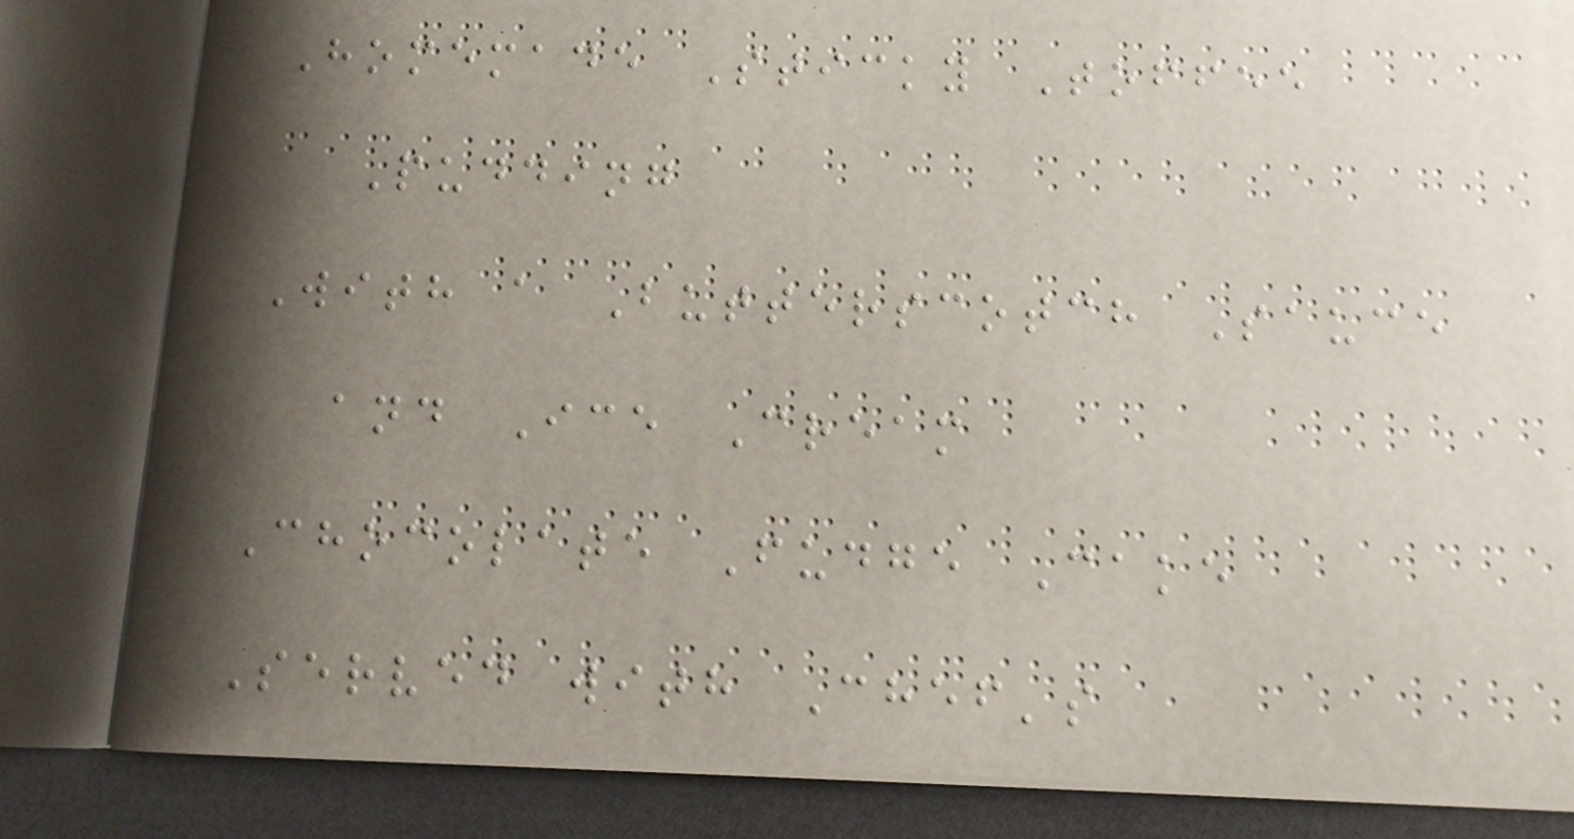Homemade Sticky Toffee
Pudding
With a Butterscotch Sauce
and Ice Cream
Chocolate Fudge Cake
Served with Chef's
